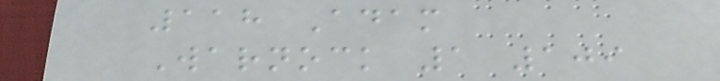118 Adam
Warnock 1 109
